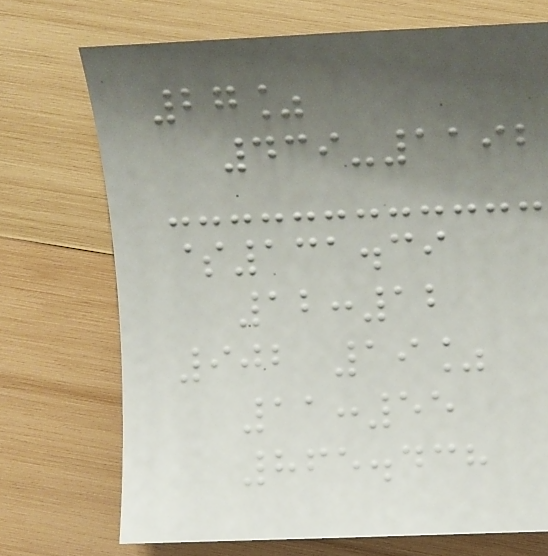27%
439-1192
$131.39
12:12
902 19%
11:55
865.438
